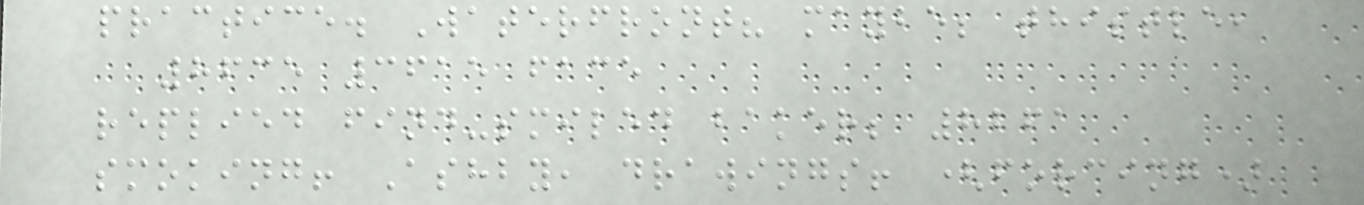practice. Waterfront? maybe; thistle,
8635 3615 face
replied find-smiled baker; 8261
smoking! Ashby, drawings! (forcing)
